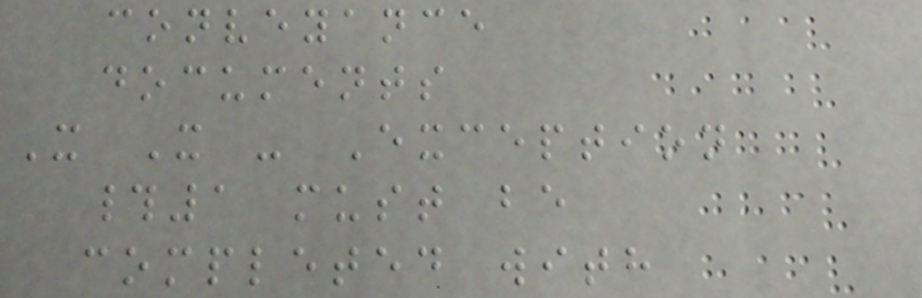conveyance
documents
X X - Exception
#1 must be
completed with
